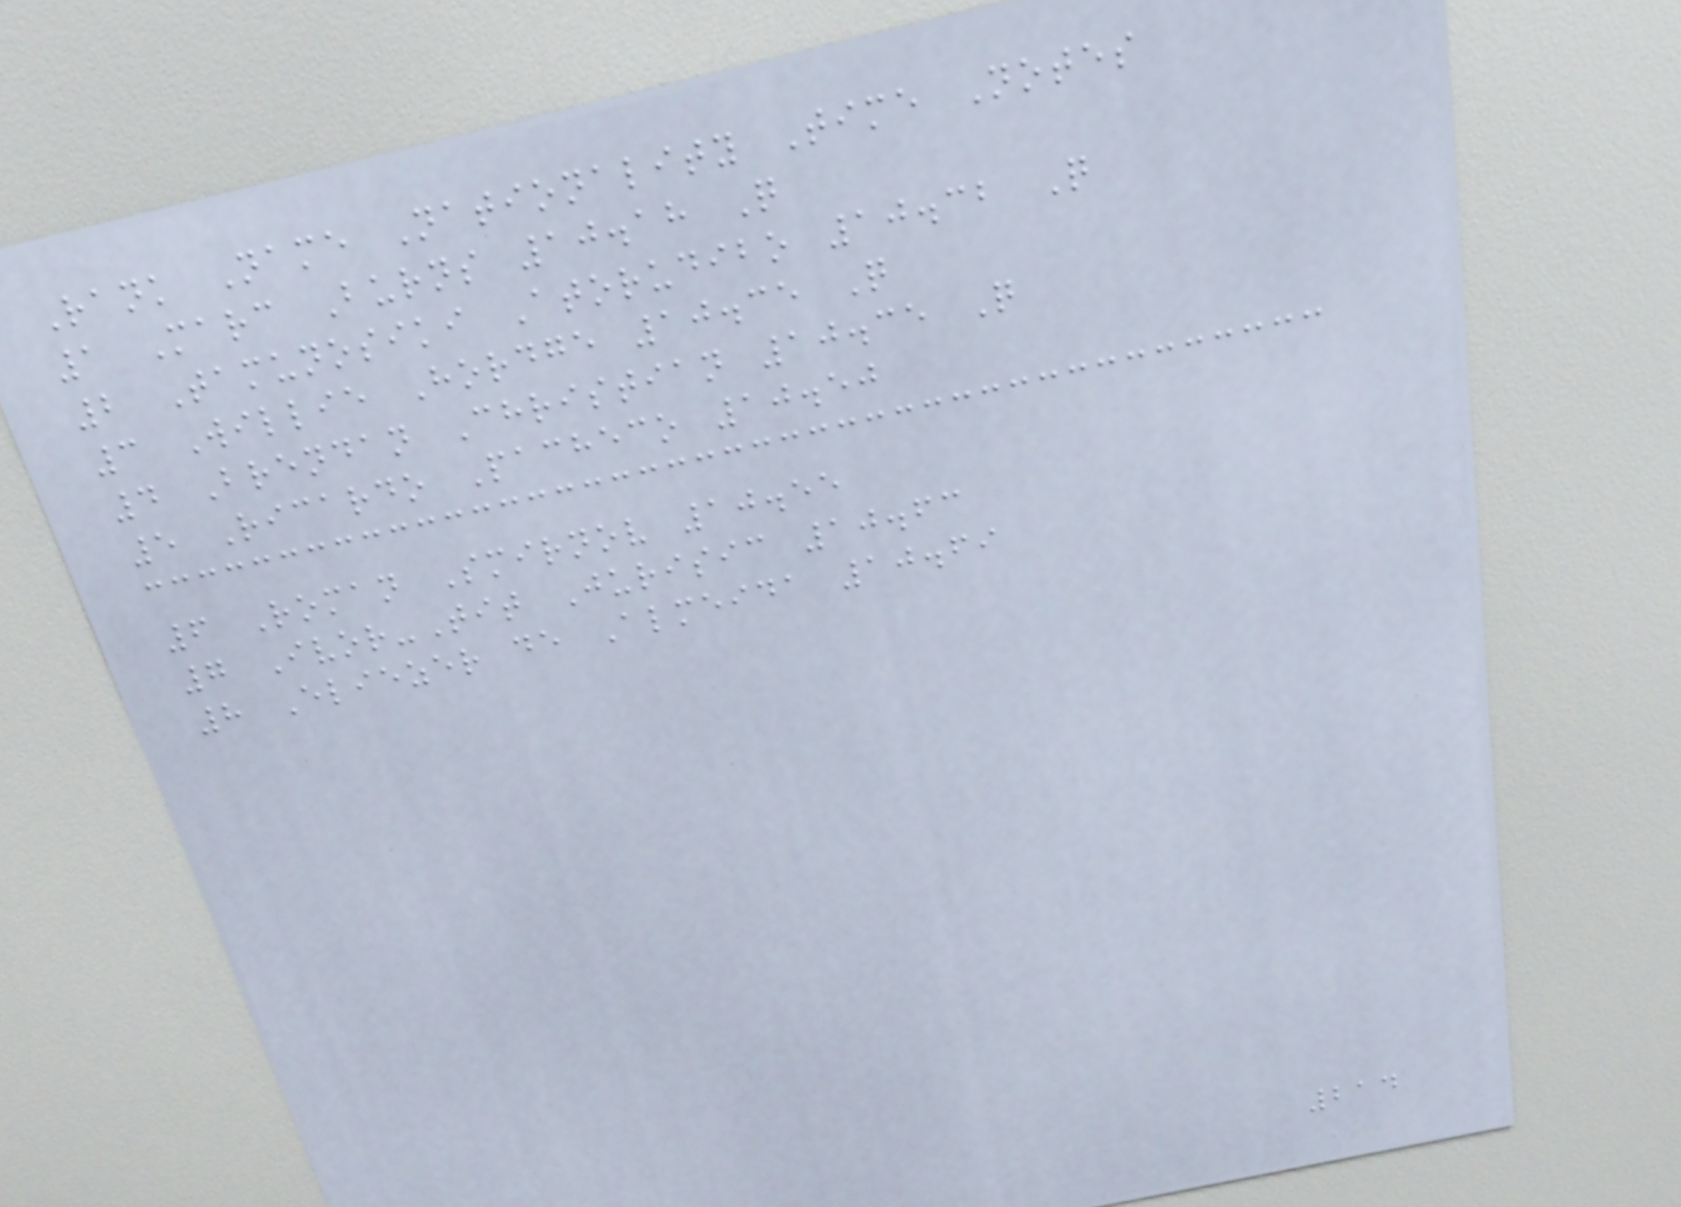Rank Name Nationality Time Notes
1 Marc Burns 10.18 Q
2 Tamunosiki Atorudibo 10.32 Q
3 Willie Hordge 10.35 Q
4 Brendan Christian 10.35 Q
5 Ricardo Pacheco 10.50
6 Roman Smirnov 10.55
7 Ivor-Tit Jurisic 10.63
8 Eliezer de Almeida 10.69
214
